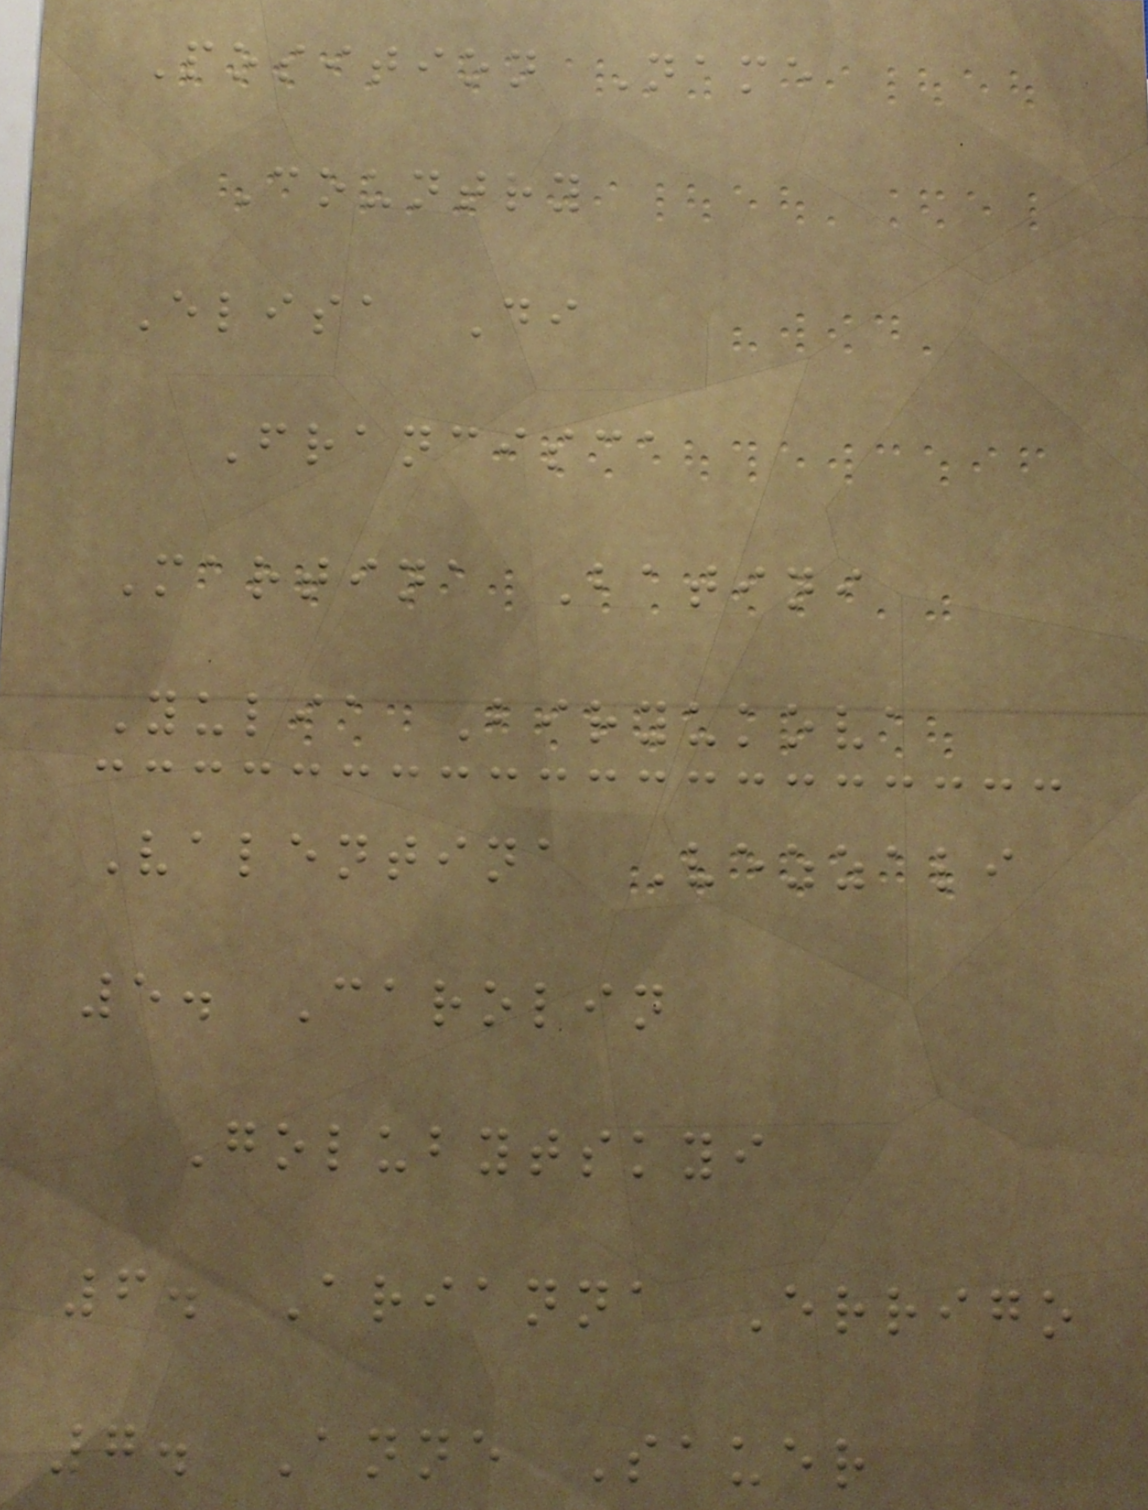Position Name
Country
Elisa Di
Francisca
Martina Batini
Yulia Biryukova
Valentina Vezzali
5. Carolin
Golubytskyi
6. Arianna Errigo
7. Anne Sauer
